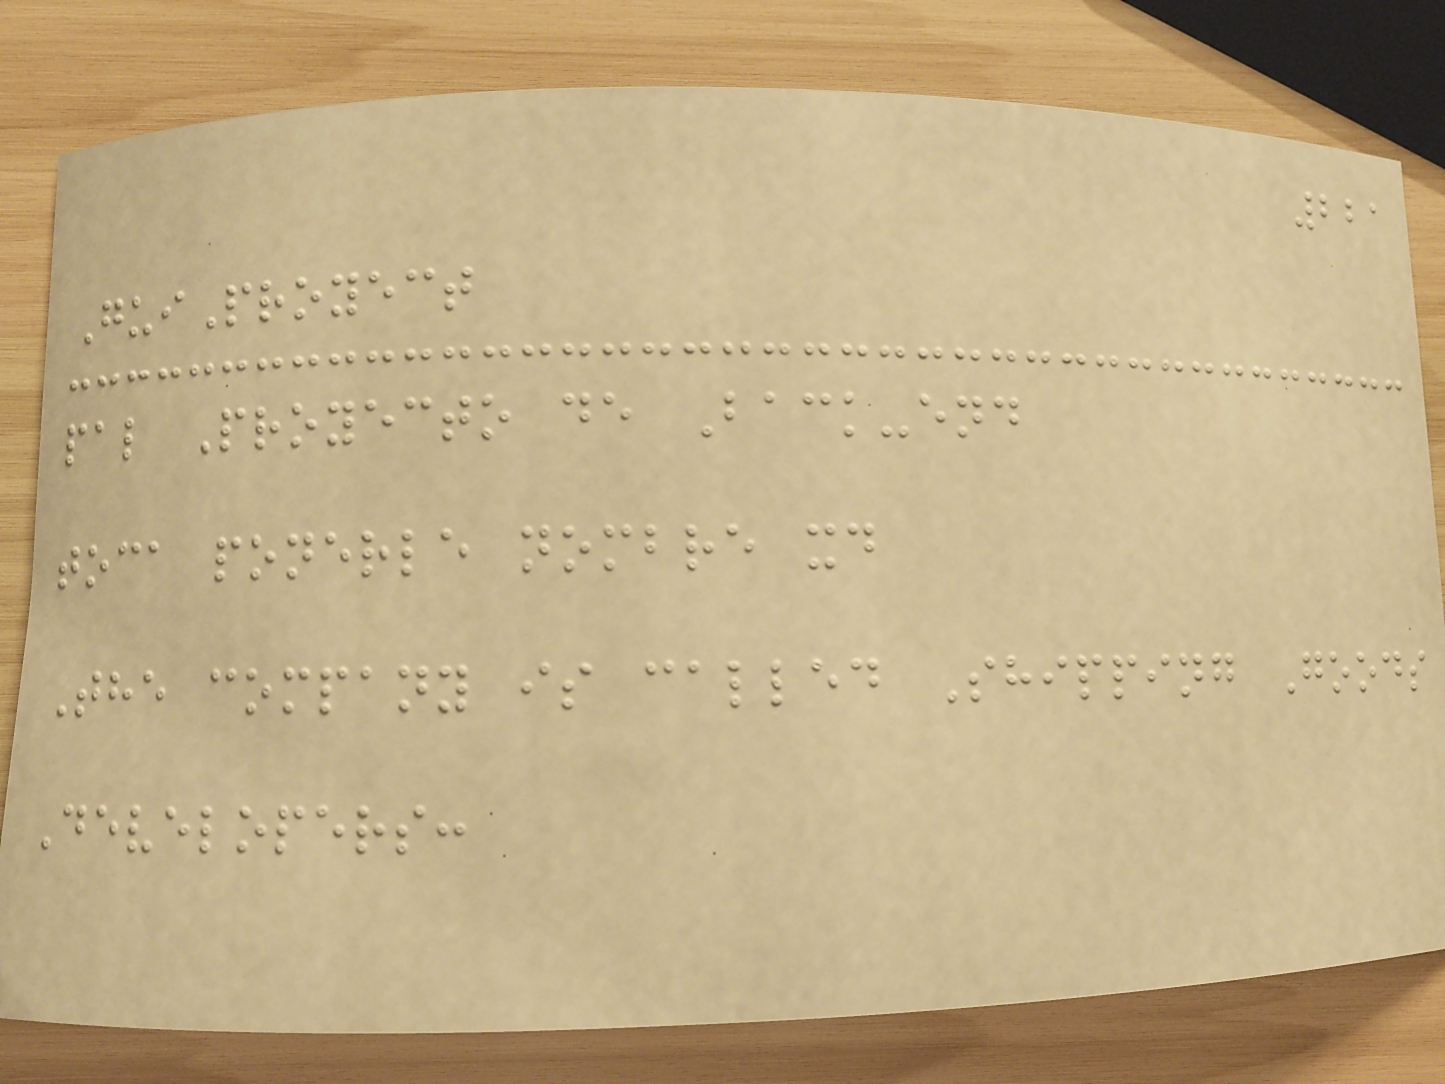221
GuiProyect
pal Proyecto de Back-end
toca ponerle nombre xd
The company is called Shipping Goods
Developers:
